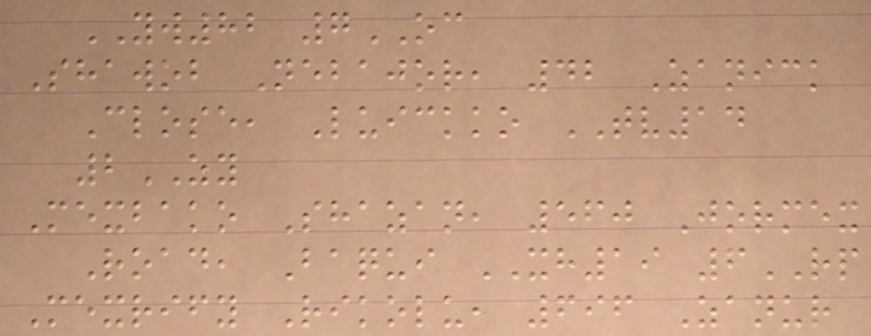YW82 7OC
Shawob Nebajor, 42 Zanick
Close, Luickko TV14
2ZY
Mexbako Shazan, 560 Jormex
Road, Baqui XH19 6RP
Mexrify Rikolu, 696 Zanur
